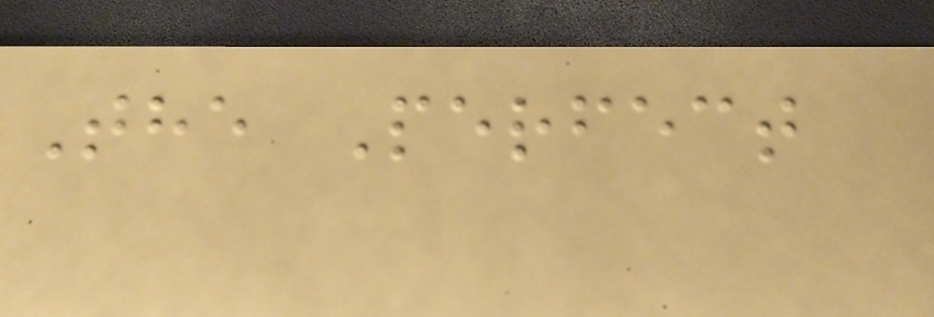The Perfect
